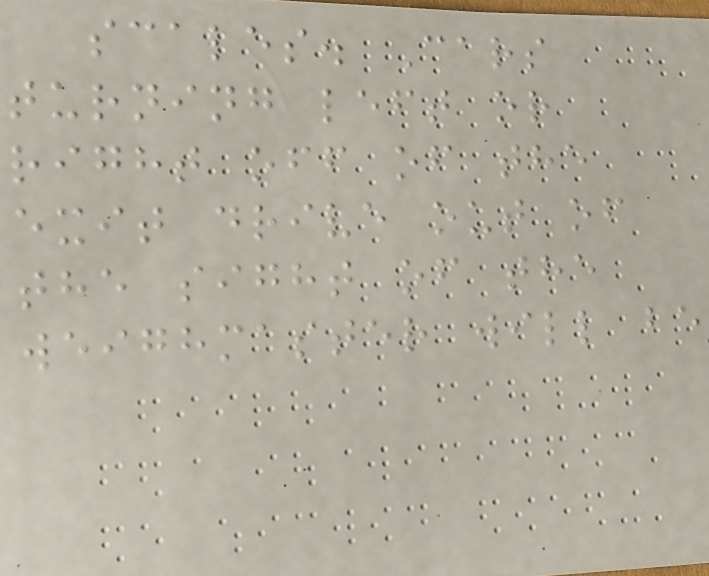scales. Cars
turning left or
right off of the
exit drive out of
the sight of the
weighmaster will be
